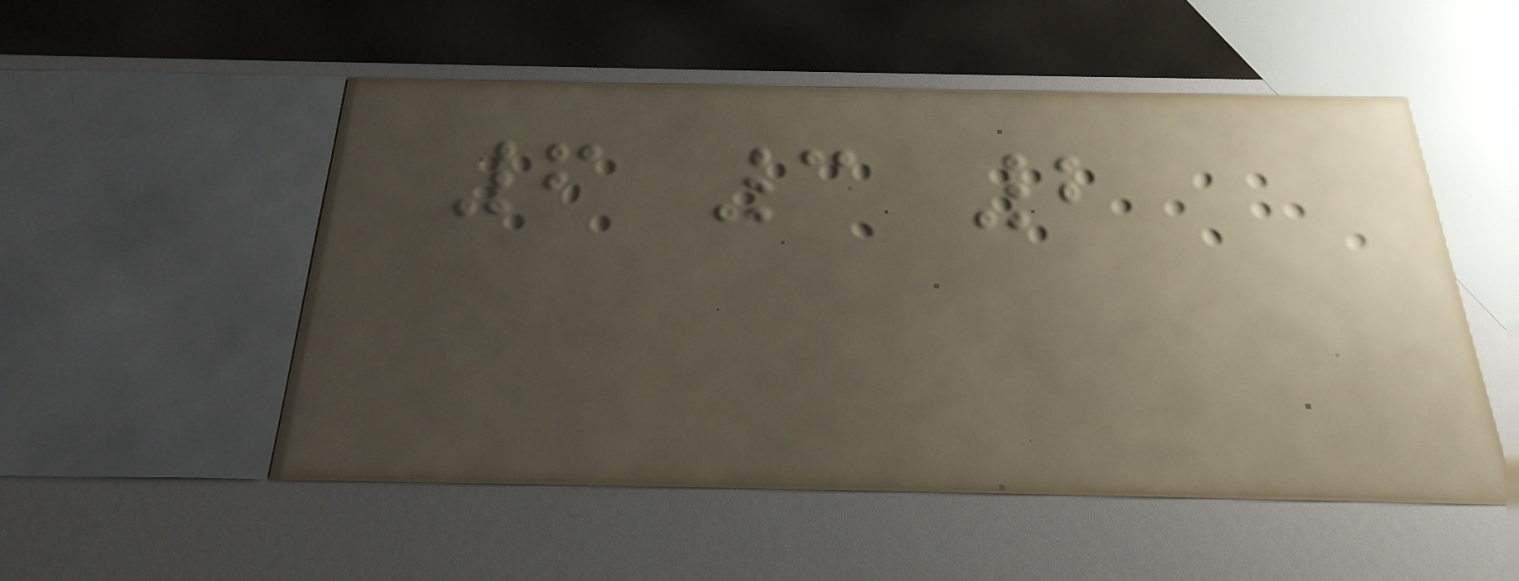6 3 2
